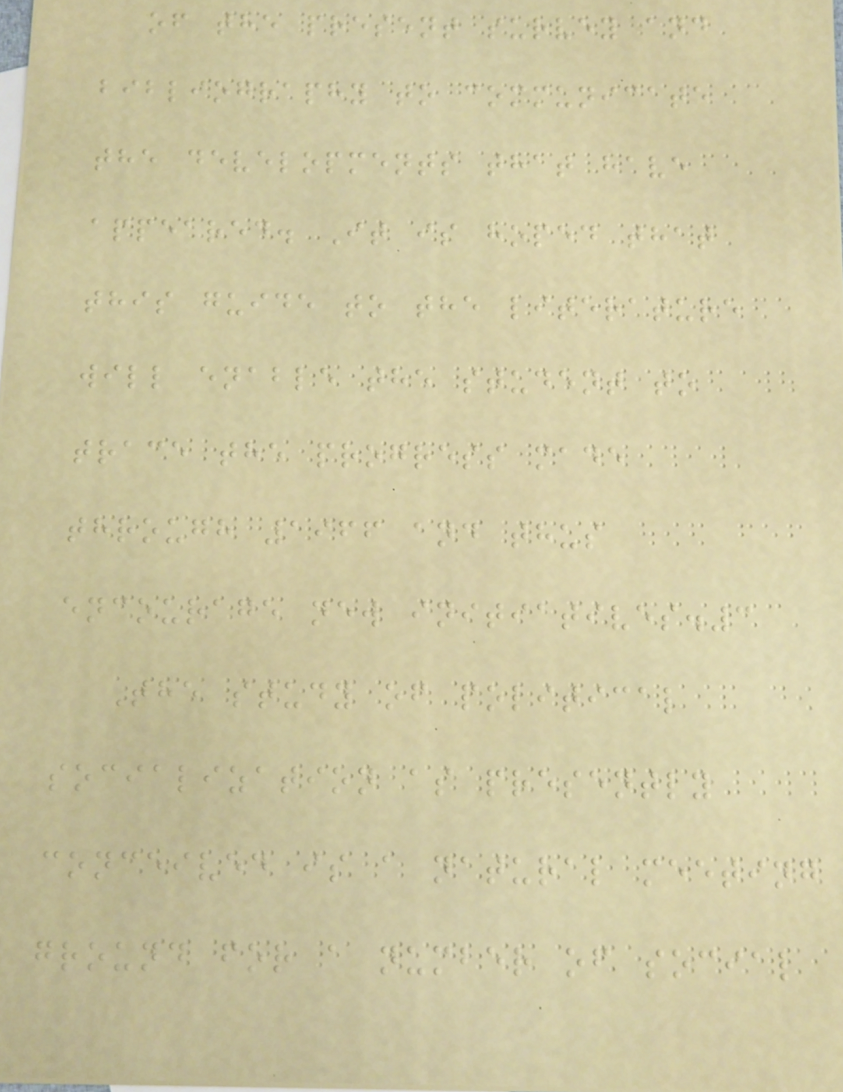of the present survey and
bibliography to communicate
the developments that have
appeared. It is hoped that
this guide to the literature
will enable the student to
trace the progress made
through 1966 and thus
encourage new initiatives.3
The study of political
socialization as presently
conceived is a natural meeting
ground for a number of social
